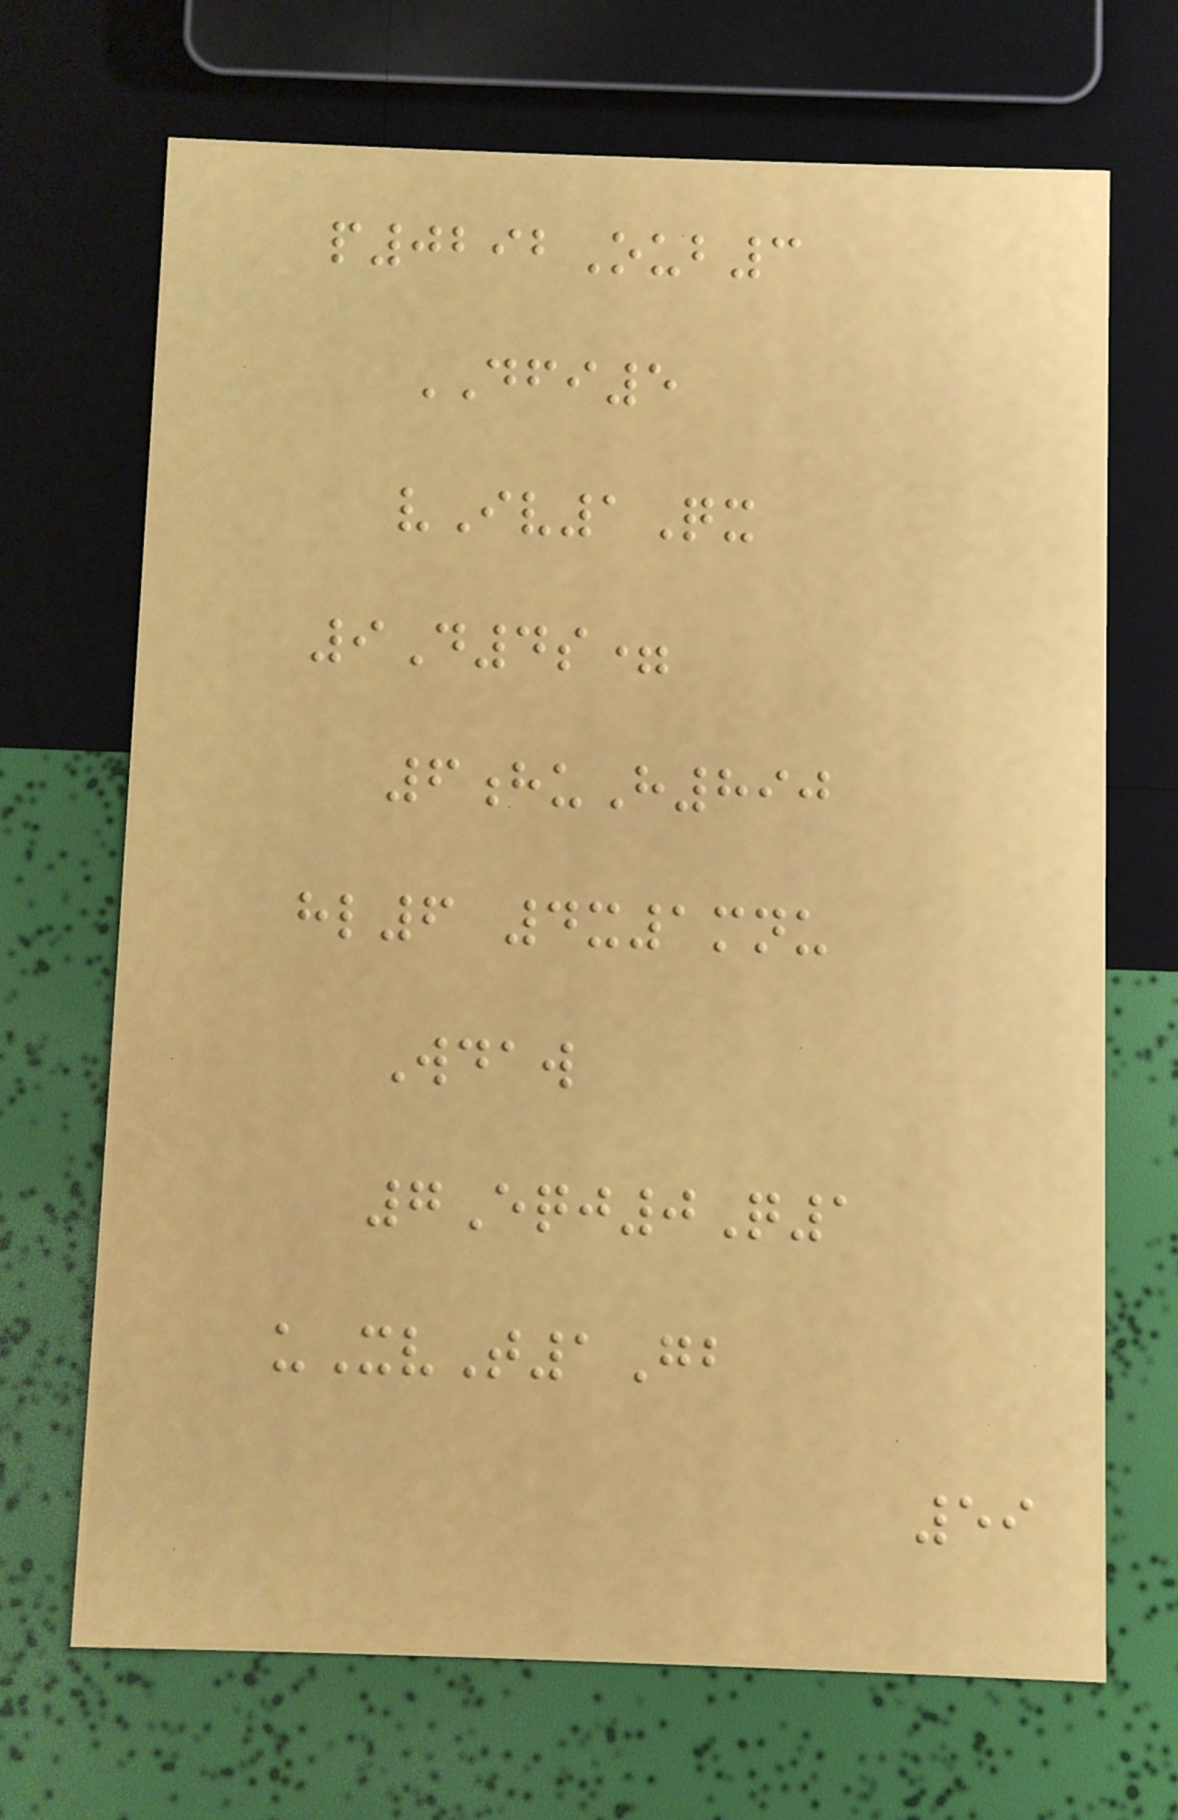p0292Oub3
DFI5
vIv1Qx
9D4s=
6huH890
hl6 4x1mnu
Wdaw
7Eqj0Q1
uXvT1Gb
59
